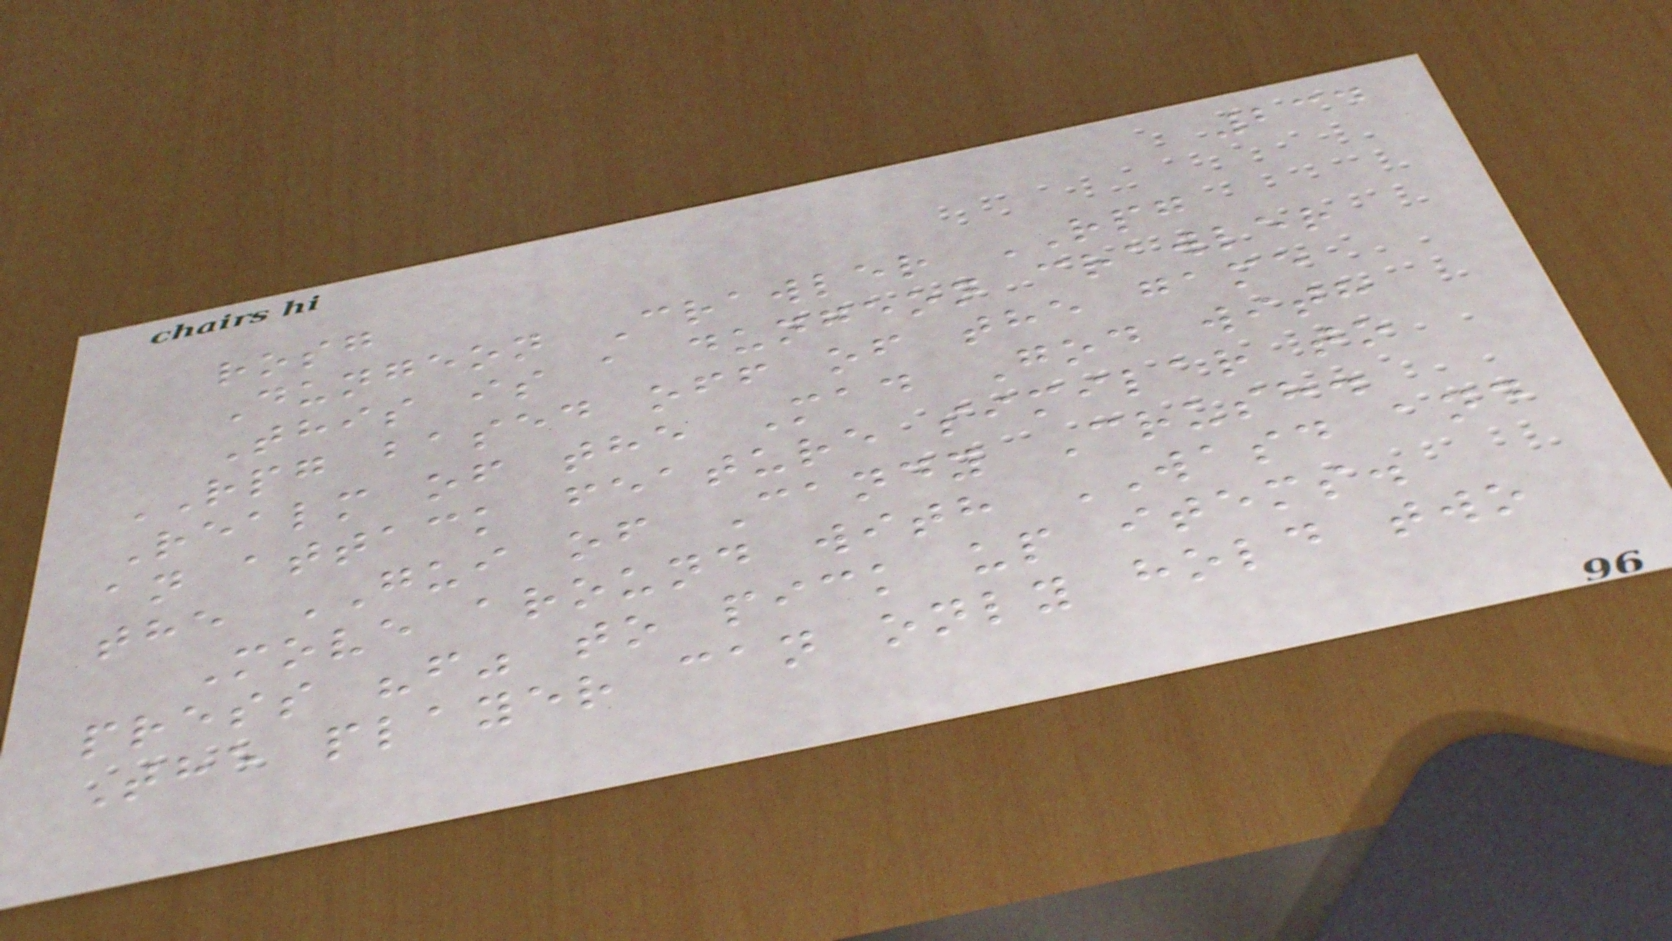234
rosg
Dungeon Crawler RPG
This is a dungeon crawler
RPG based off of the game
Realm of the Mad God with
an attack feature similar to
the GUI of Candy Crush.
Move around with WASD and
press "f" to pick up items.
The player can only hold two
